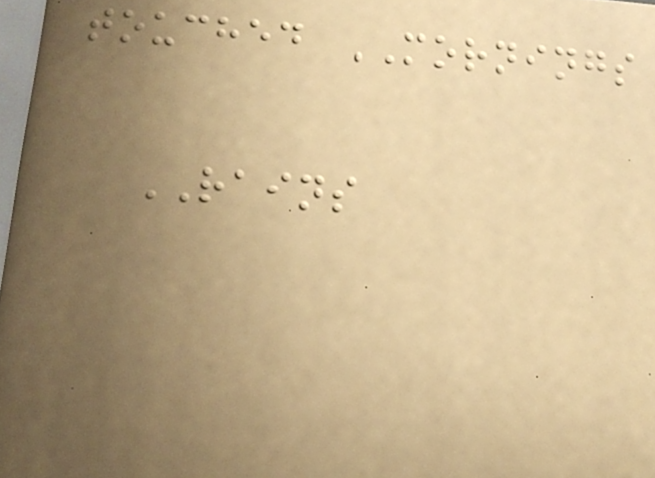touched MORNINGS
RAINS
